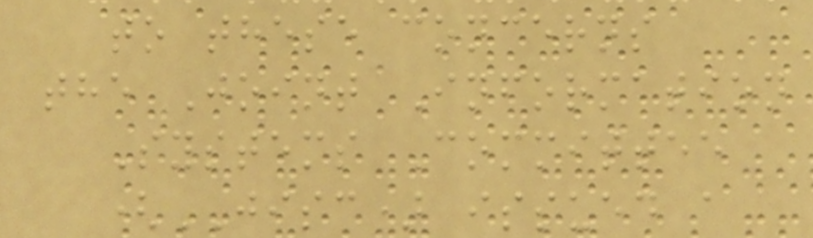to these concerns
the Joint Information
Systems Committee
(JISC) issued a
